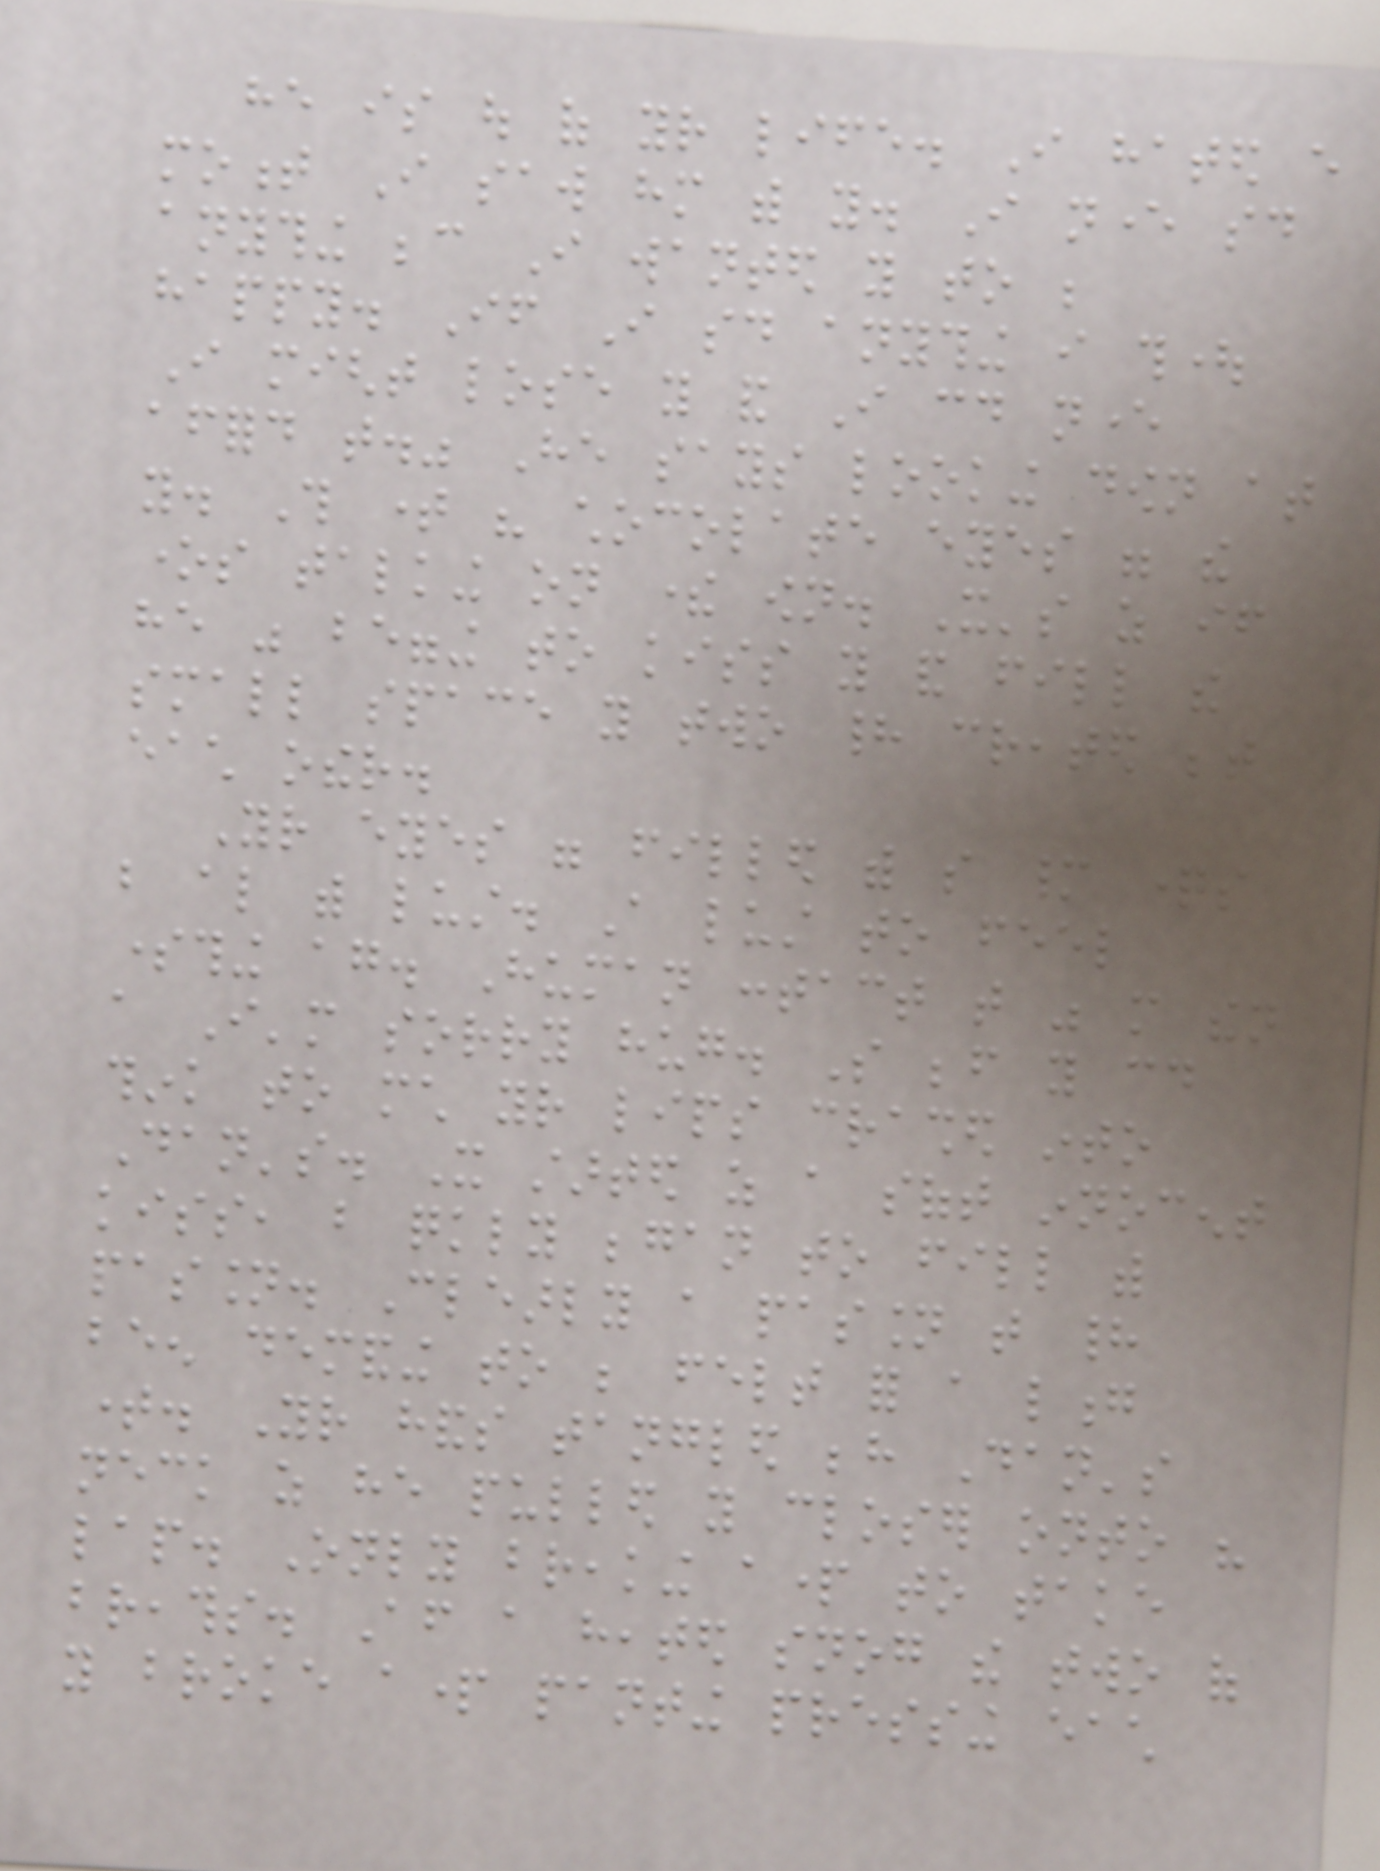he is out of your life. I hated every
moment I saw him with you. I never said
anything because I wanted you to be
happy. If I said anything i thought
I might lose you and I could never
afford that." He says looking down at
you. This time his chocolate eyes were the
ones talking on there own. It's as if
he was begging to kiss you and fill the
small space you two had created between
each other.
Your eyes were filled with so many questions
but also with lust. A lust to feel
something again. Human contact that was more then
a I'm sorry hug. So before you could
think to much your lips crashed into
Dan's. It started as a soft innocent
kiss, but quickly began to fill with
passion. Clearly a passion that had
been demanding to be felt for a long
time. Your hands tangled behind Dan's
neck as he pulled you closer onto his
lap. Only breaking apart to take
breaths. After a heated snog the two of
you broke apart panting pressing each
